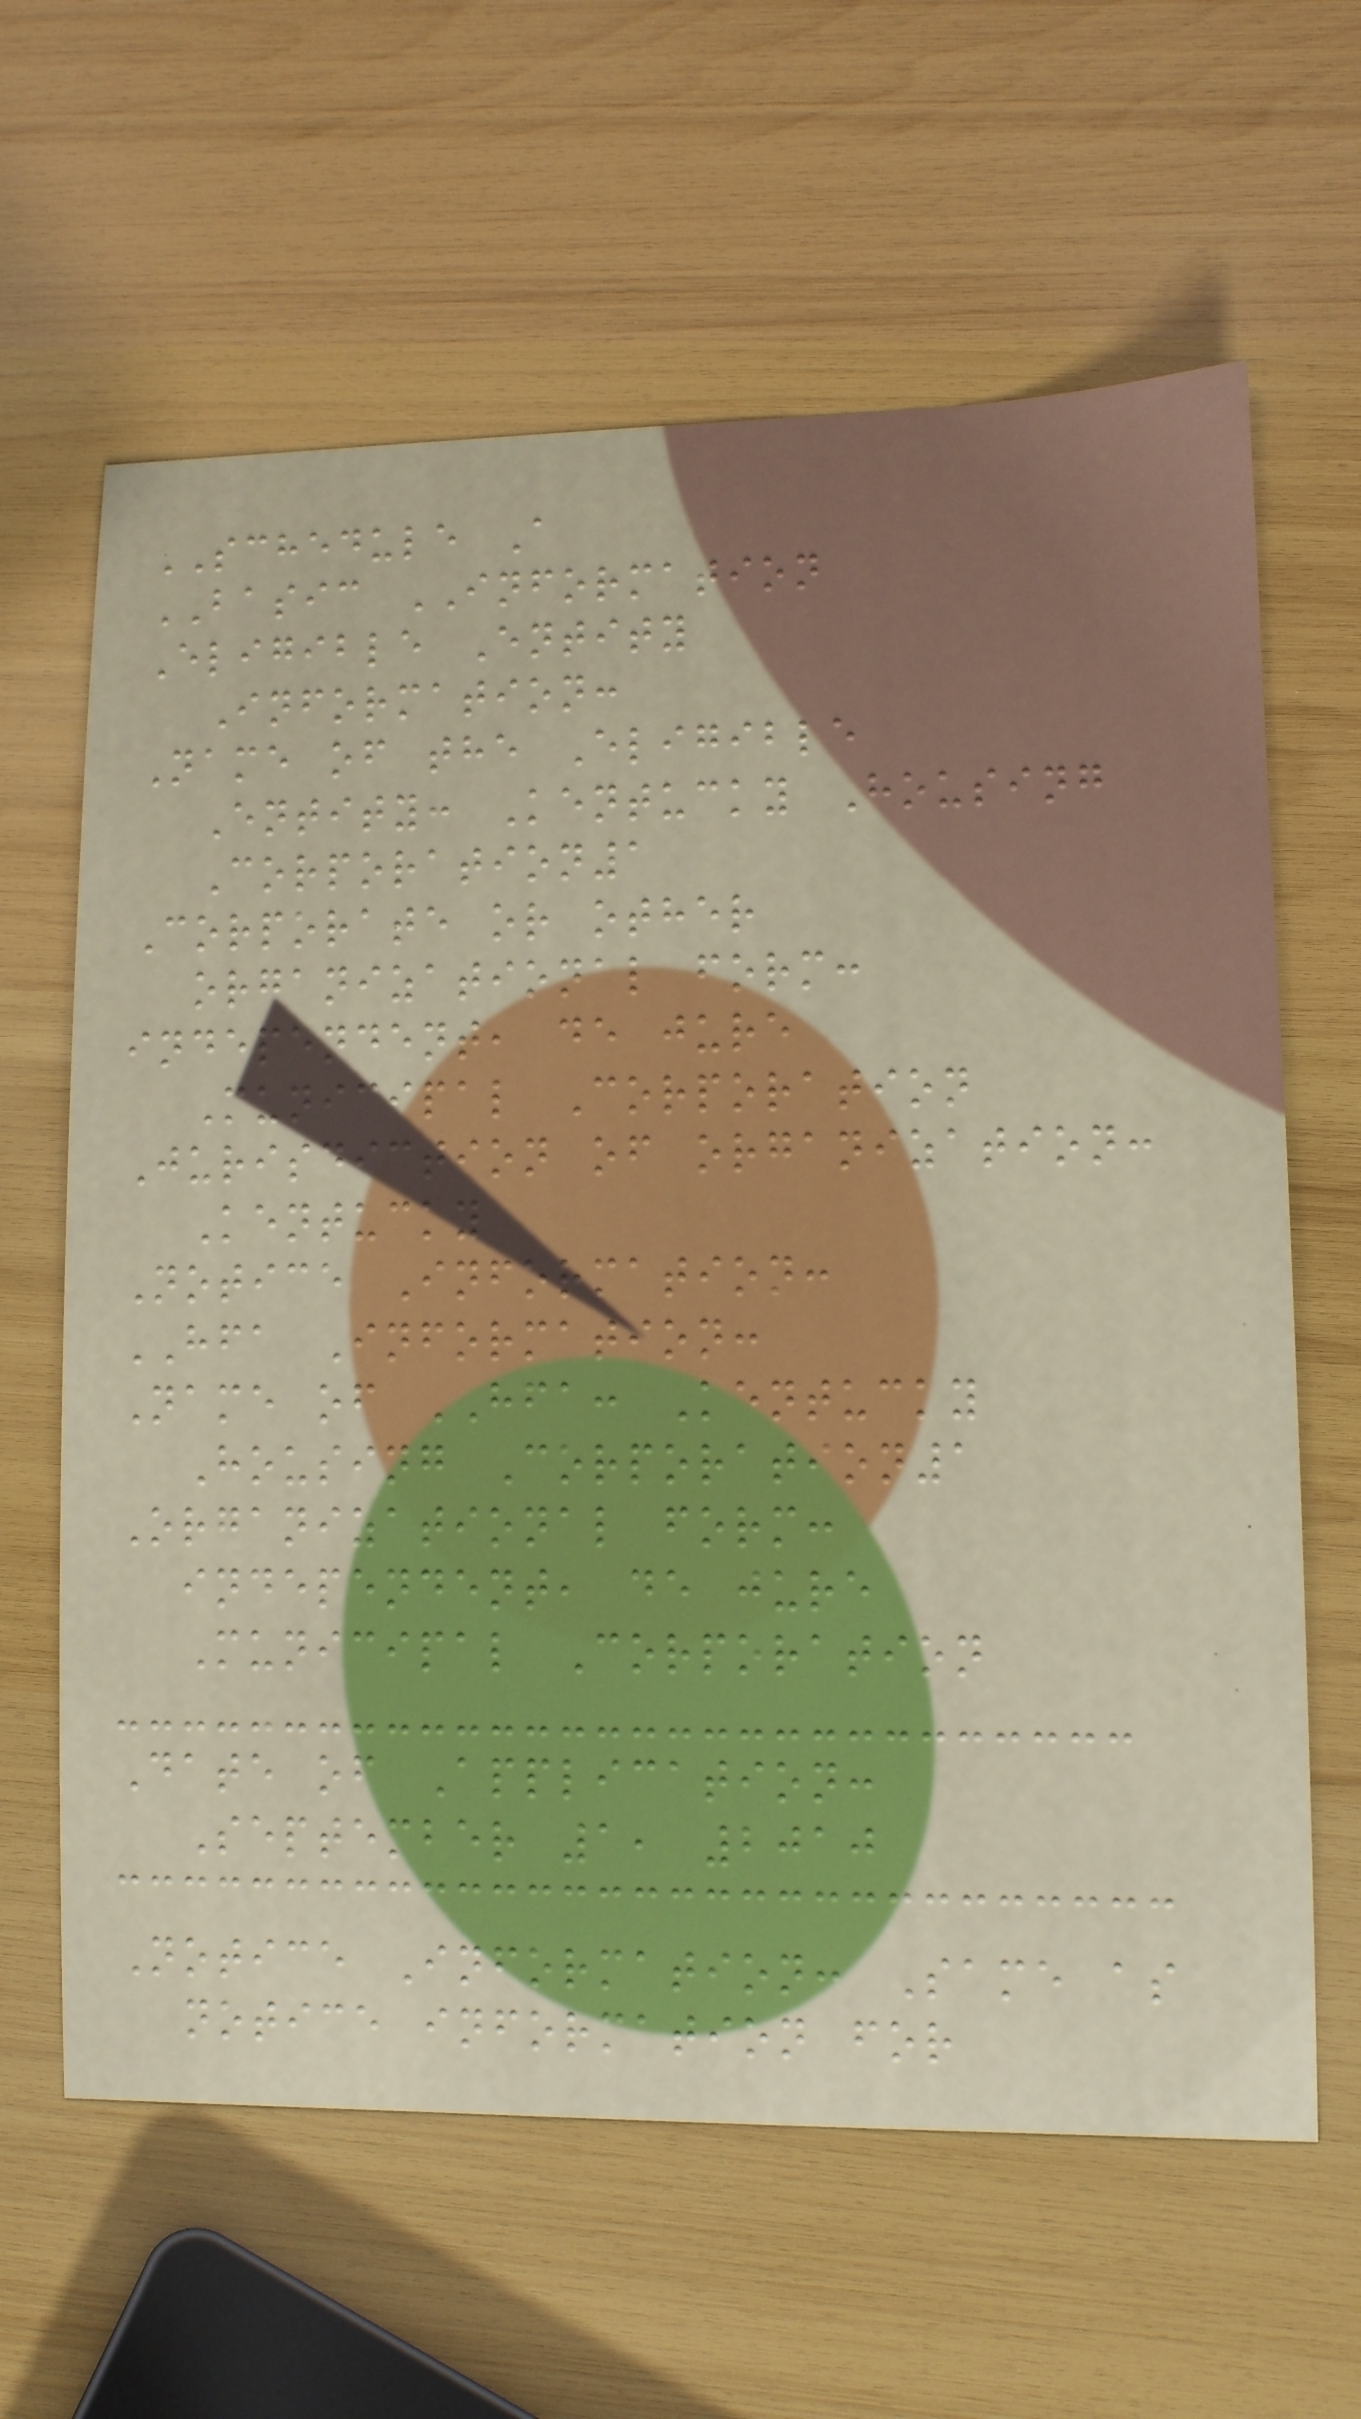SCHEDULE A
BASIC INFORMATION
Eligible Entity
Information:
Name of the Eligible
Entity: Kentucky Housing
Corporation1
Corporate or other
organizational form:
independent, de jure
Municipal Corporation
Jurisdiction of organization:
Kentucky
Notice Information:
HFA Information:
Name of HFA: Kentucky
Housing Corporation1
Organizational form:
independent, de jure
Municipal Corporation
Date of Application:
September 1, 2010
Notice Information: Same as
notice information for
